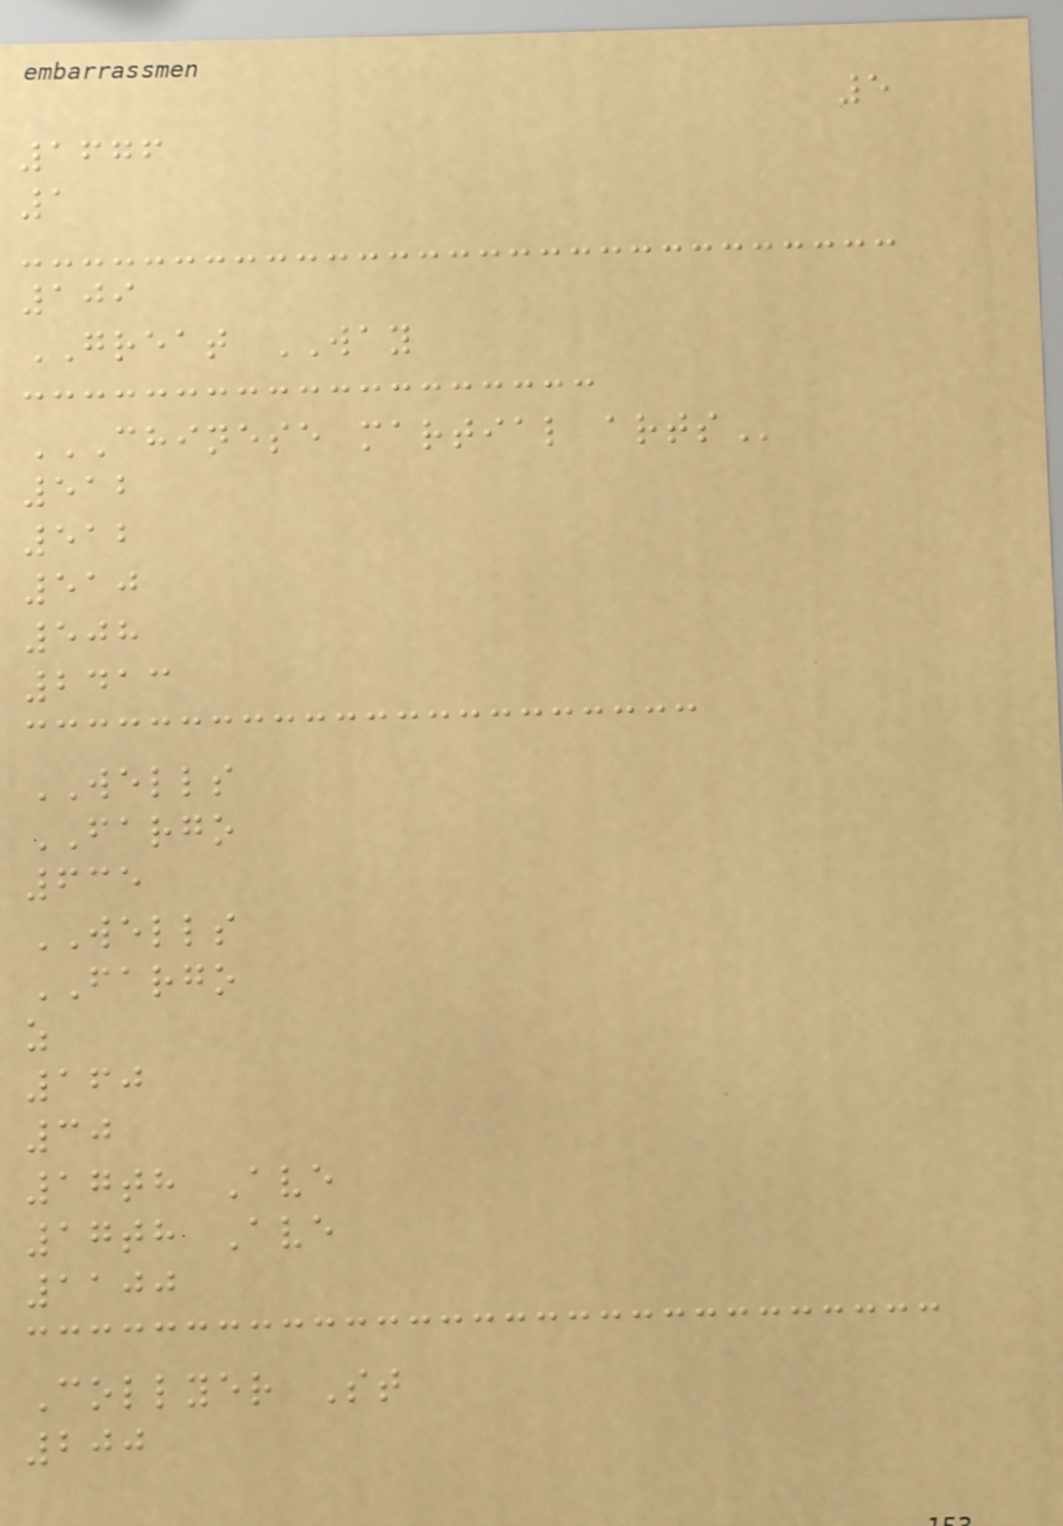5
1676
1
109
GREAT WAY
CHINESE MARTIAL ARTS
512
512
510
508
2413
WELLS
FARGO
635
WELLS
FARGO
z
160
30
17th Ave
17th Ave
1100
Collyer St
200
